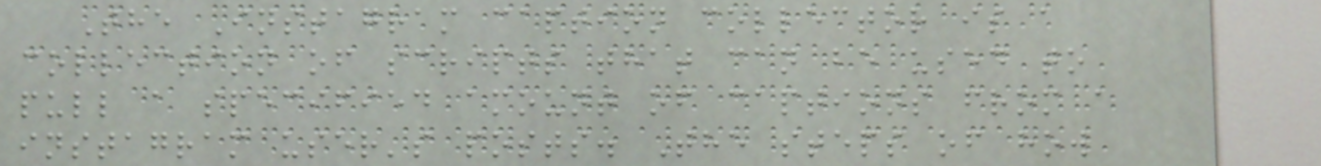The Instagram caption collector is a
collection of scripts that can be used to
pull a specified amount of captions from a
instagram user's posts. The steps of how
